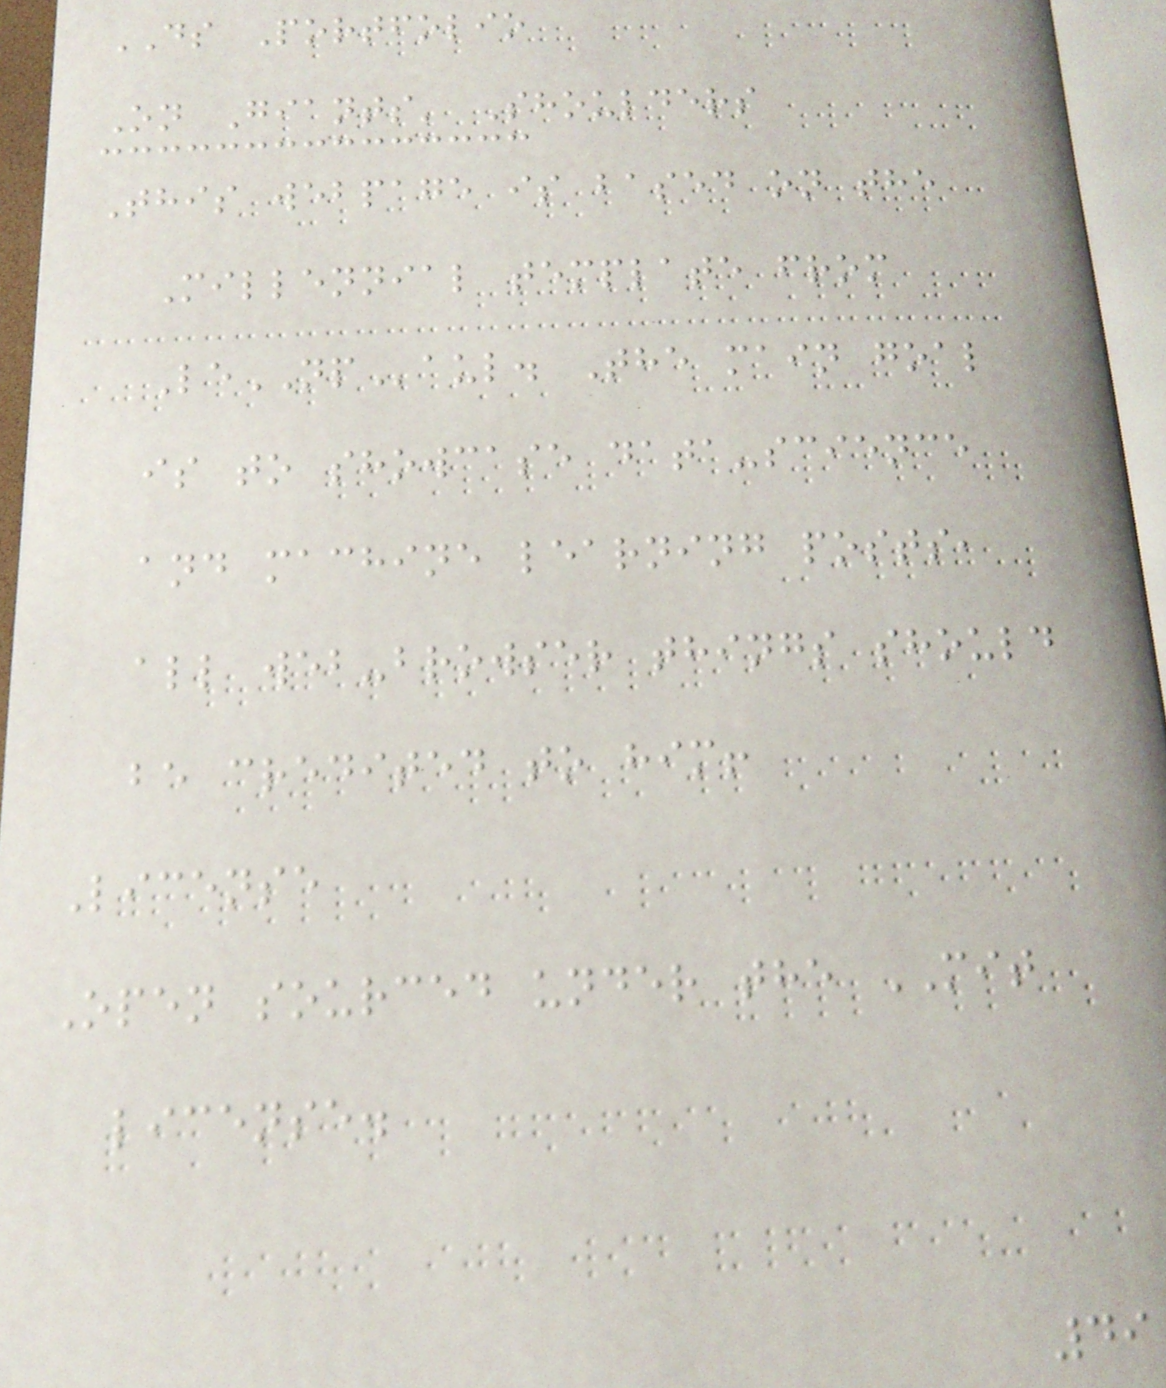DS Portfolio
On Giants' Shoulders
This webpage is based on the
Millennial template from
LeNPaul. The main goal
is to showcase data-science
and machine learning posts,
all web-browser things should
be credited to him!
License
Open sourced under the MIT
license.
49
